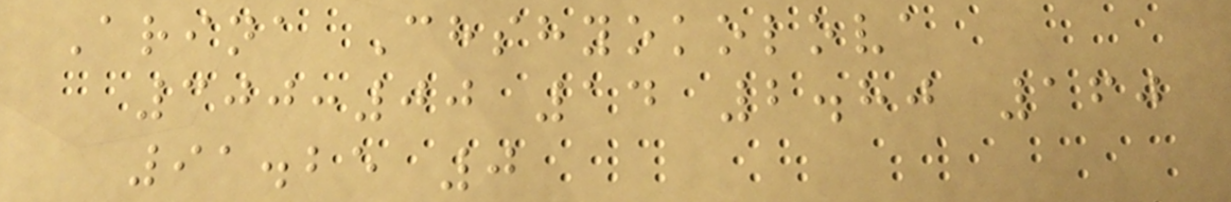Arina Chshyokolova
300:00 14 2.80 160
91.25 0
